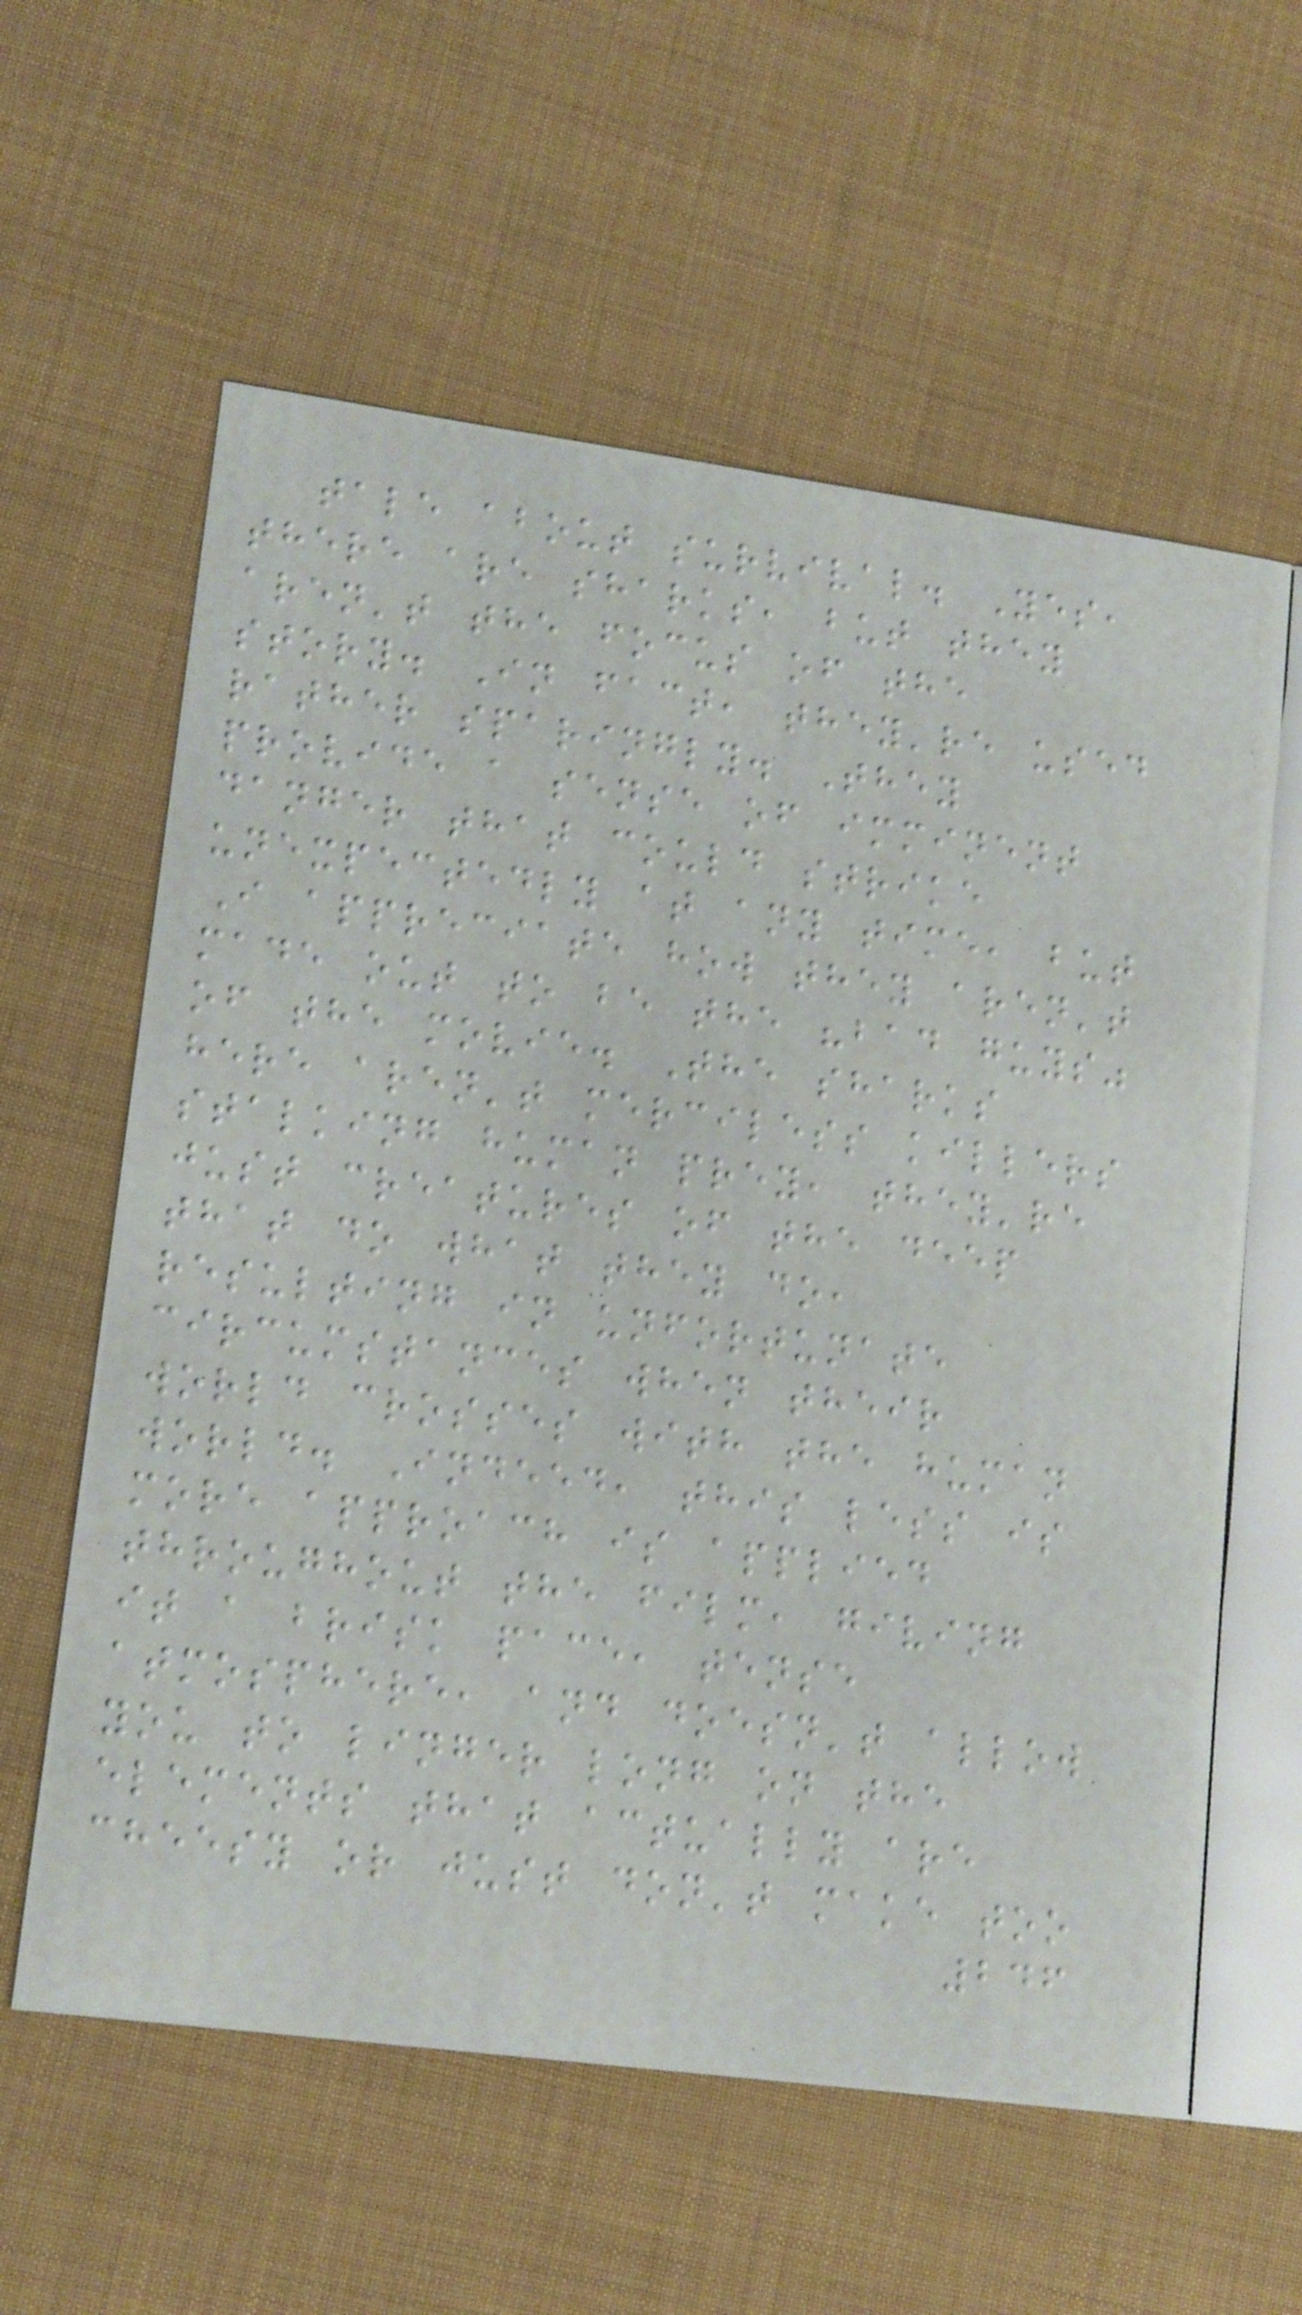tale about survival. Yes,
there are sharks, but they
aren't the focus of the
story. In fact, they're used
rather sparingly. They
provide a sense of imminent
danger that could strike
unexpectedly at any time, but
I appreciate how they aren't
made out to be the "bad guys"
of the movie. The sharks
here aren't merciless killers
stalking human prey, they're
just creatures of the deep
that do what they do,
resulting in unfortunate
circumstances when their
world crosses with the human
world. Indeed, this less is
more approach is applied
throughout the film, giving
it a brisk pace, tense
atmosphere, and doesn't allow
you to linger long on the
elements that actually are
cheesy or just don't make too
246
